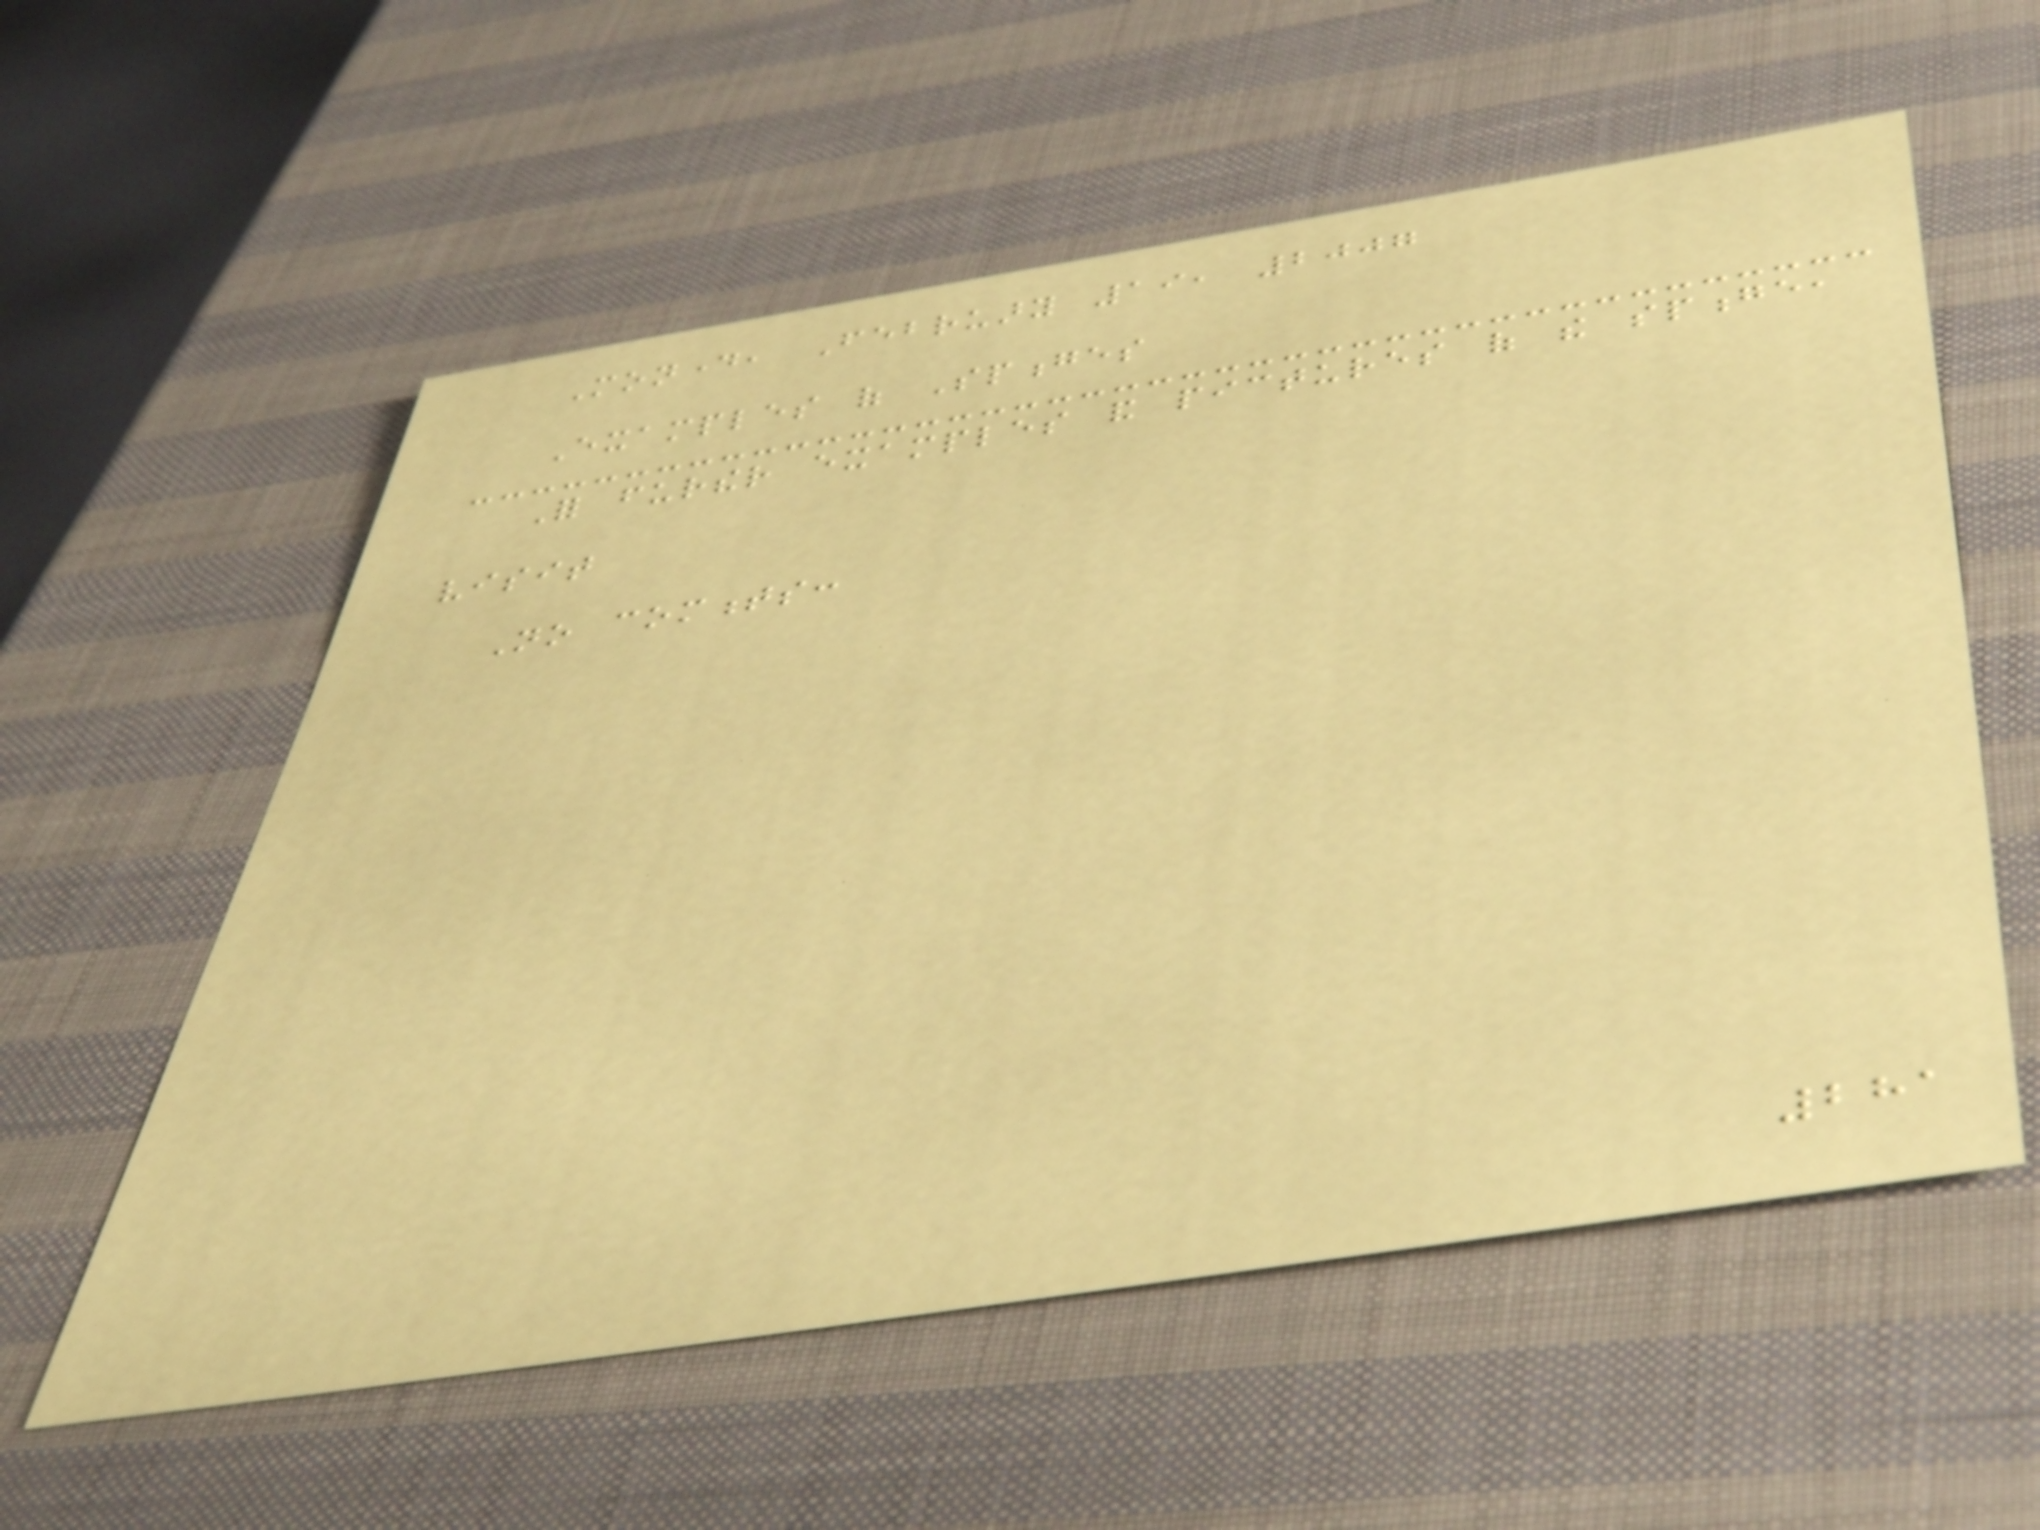Monday, February 19, 2007
Examples of Sponges
For further examples and pictures of the sponge,
visit
No comments:
281
